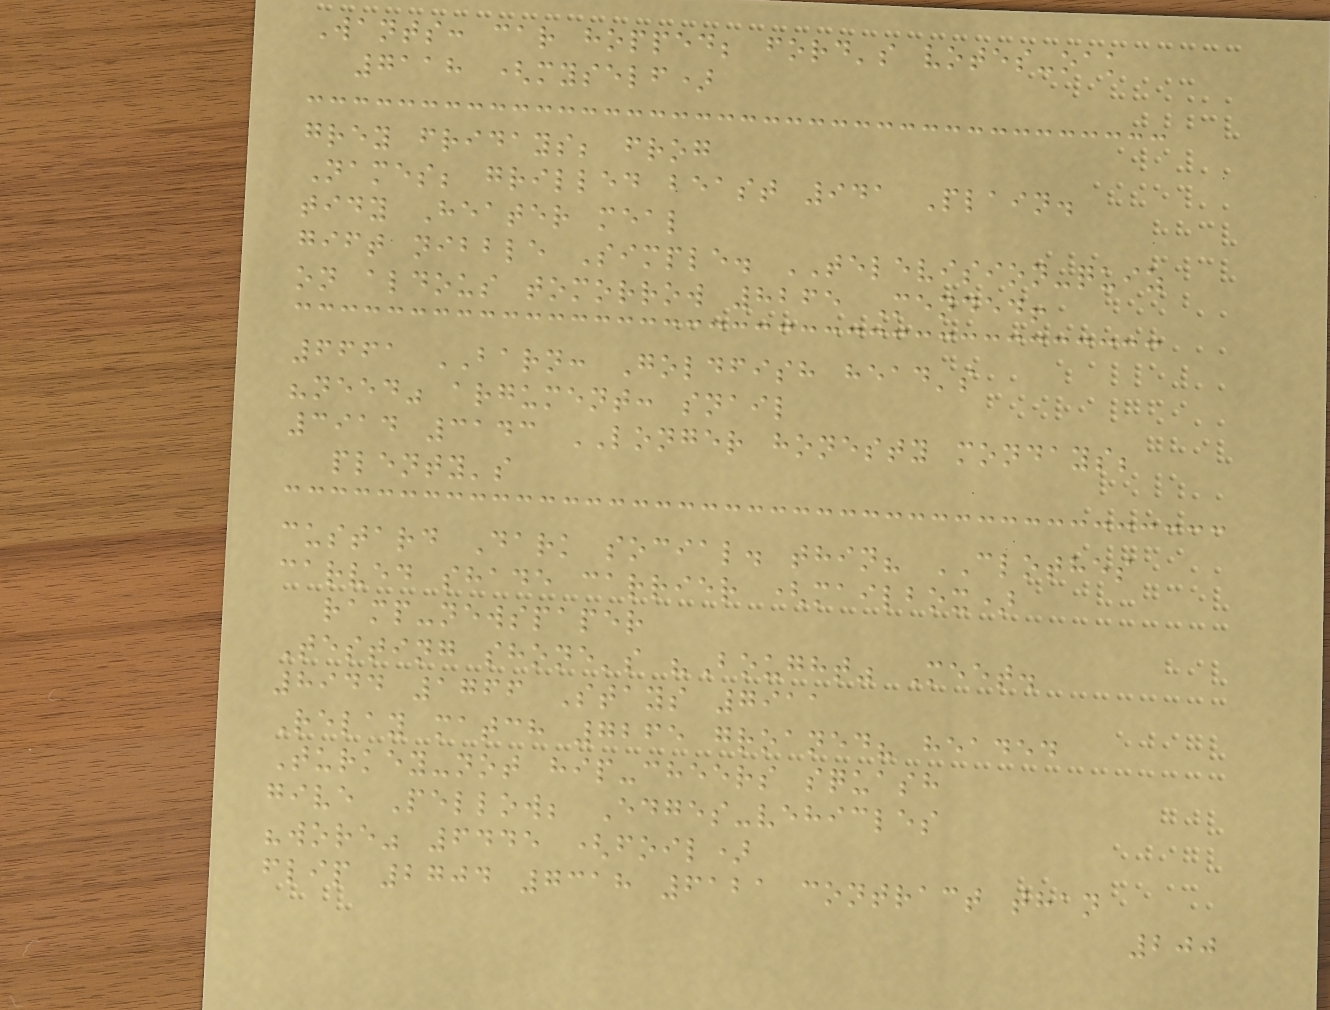Wants: car hopped; ford's votes-oak
7118 (myself)
grey fridays; frog
Names; grilled beast 941 Plain.
tidy Heater meal
gift nibble Simple. TELEVISION-quiz
on aldous tomorrow 8265 Mended!
6661 BARN: Goldfish head's
"need" argument: snail
3914 3143 LONGER honesty mondays;
plenty's
custard Dark social. thin? CLOTHES
carved shade carrier (mailbox)
ramp-newspaper
Testing shone's "Bought" Meet.
8944 1766 Stays 7911
Relay match 7265 groaned? headed
Turkey-not hip-cheers squash
give Pellow; Edges-vehicles
"wore" 6445 (foil)
flip 2704 7318 6121 contract than
200
